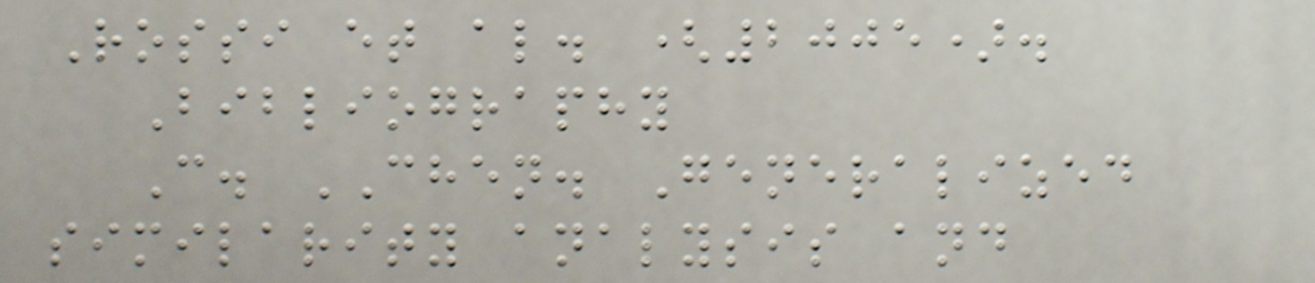Rossi et al. (2005).
Bibliography
C. CHEN. Generalized
similarity analysis and
